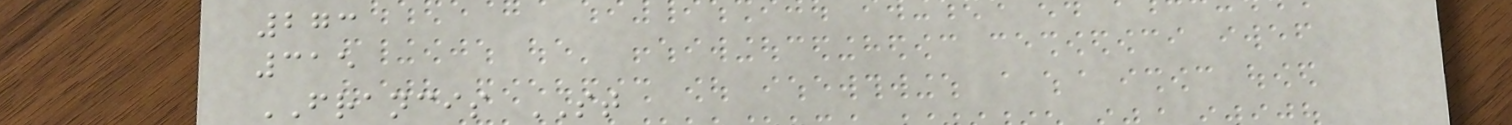273
315
FRANCIS ST
